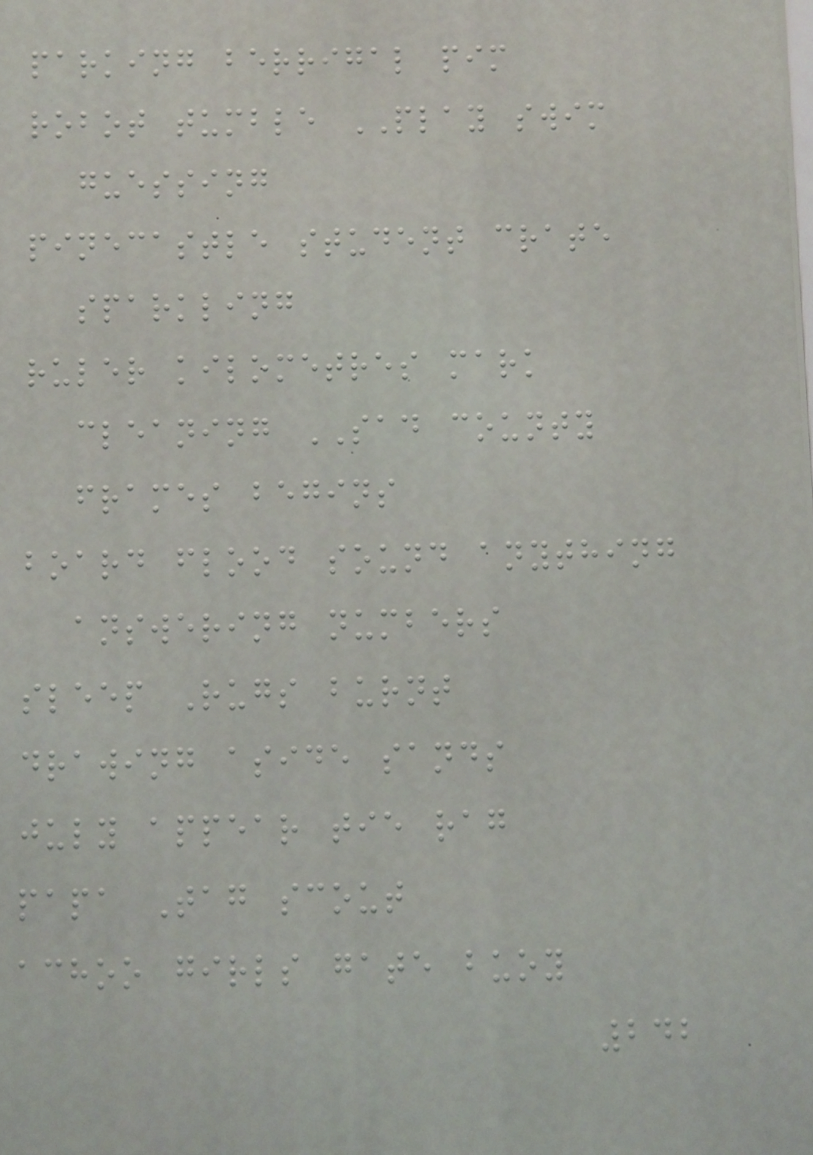parking berrigal pim
robot tumble PLAY swim
guessing
pinecastle student crate
sparkling
ruler kilometres mark
cleaning SAD county
frames begins
board flood sound anything
answering numbers
sleep Rugs burnt
drawing aside sands
july appear tie rag
papa Tag scout
achoo girls gate buoy
242
